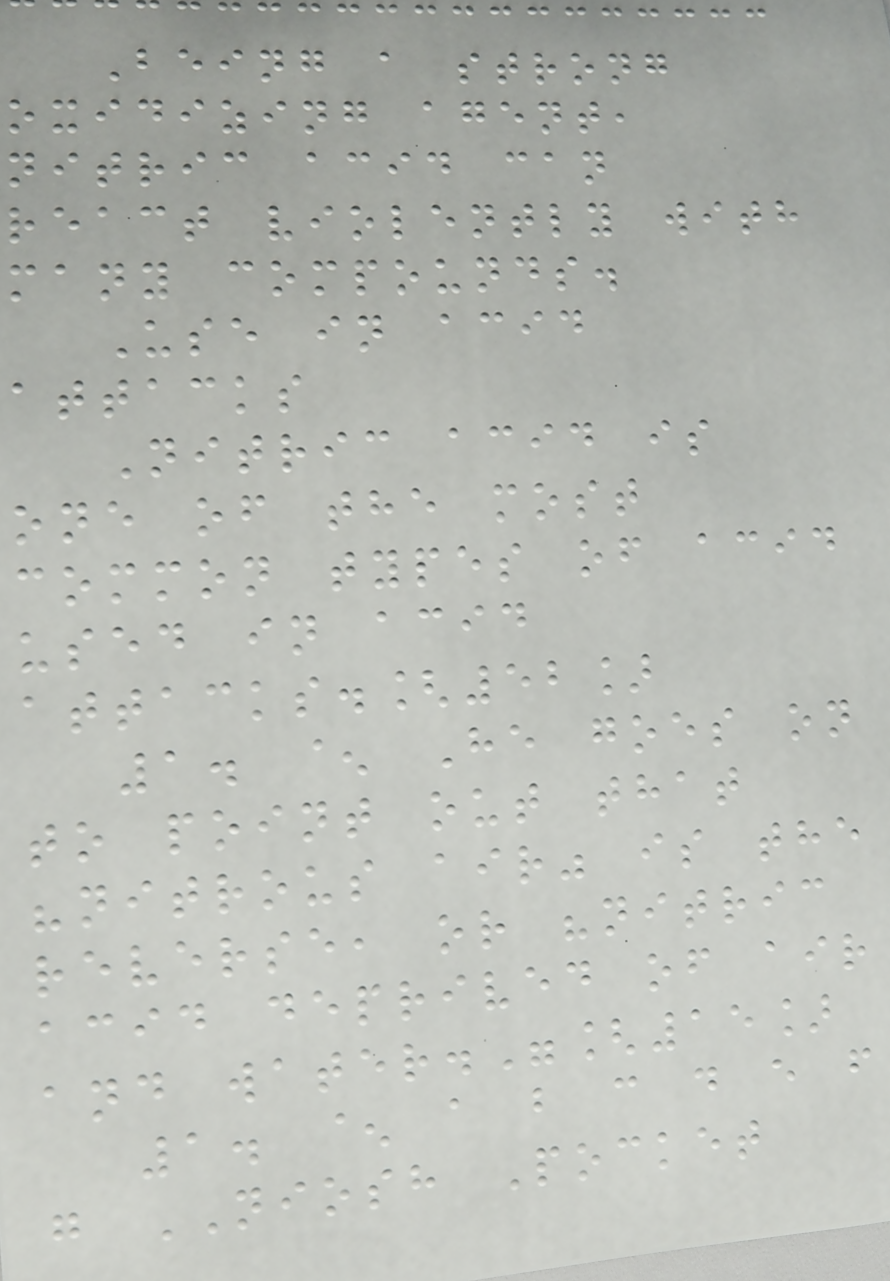Being a strong
oxidizing agent,
nitric acid can
react violently with
many compounds.
Use in acid
attacks
Nitric acid is
one of the most
common types of acid
used in acid
attacks.[52]
1. ^ He goes on
to point out that
"nitrous air" is the
reverse, or "nitric
acid deprived of air
and water."[15]
1. ^ a b c d e f
g NIOSH Pocket
